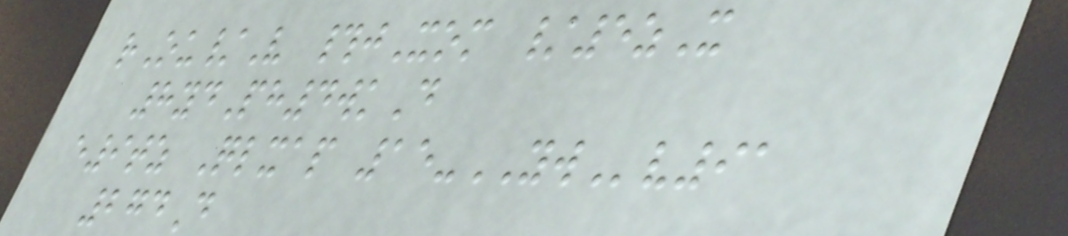rOu/V #jXom /5zX
8ydPh4wkD
e9tz Qlxap 15-YWv91
274D
